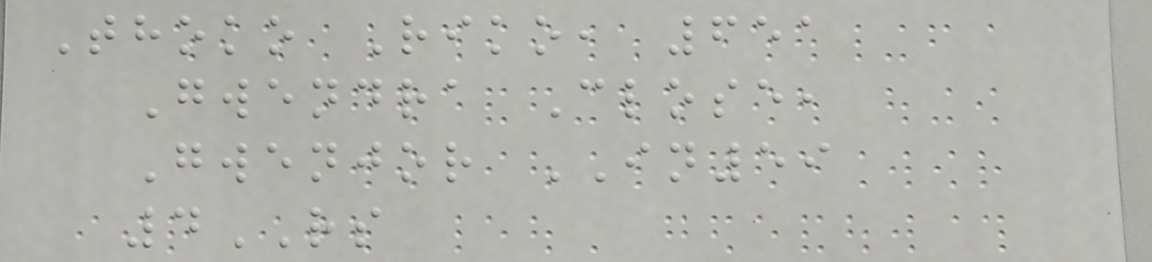Thoko Riko, 651
Gwendra Close,
Gwenjor IN59
4RS
